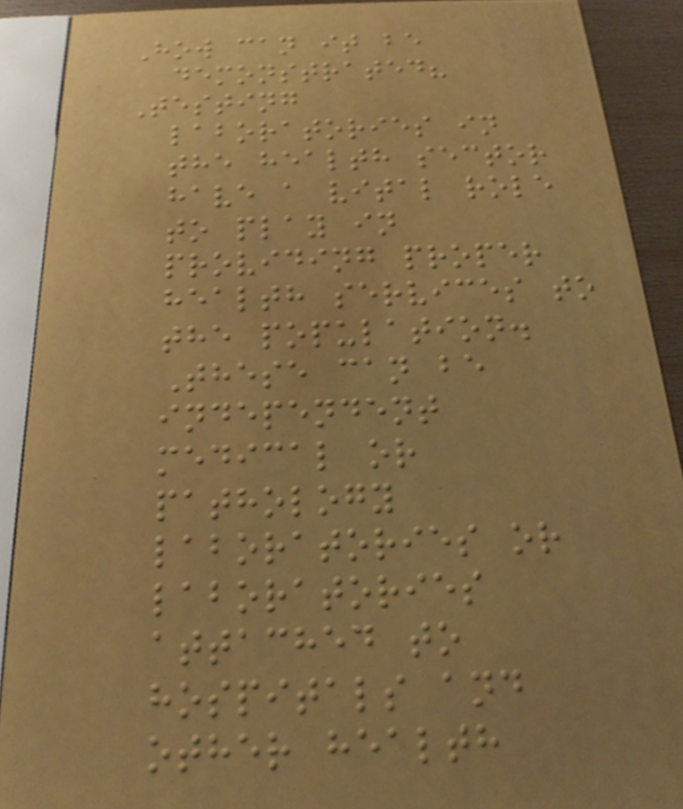How can it be
demonstrated?
Testing
laboratories in
the health sector
have a vital role
to play in
providing proper
health services to
the population.
These can be
independent
medical or
pathology
laboratories or
laboratories
attached to
hospitals and
other health
